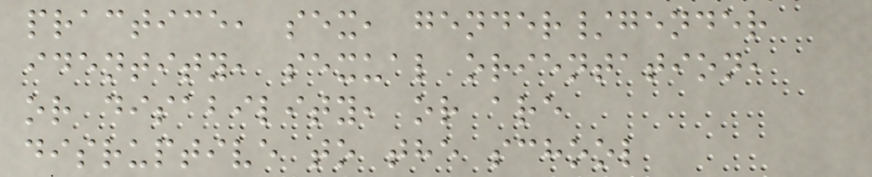practice, sex, gender/gender
identity, sexual orientation,
or disability, or are
disruptive to the school
